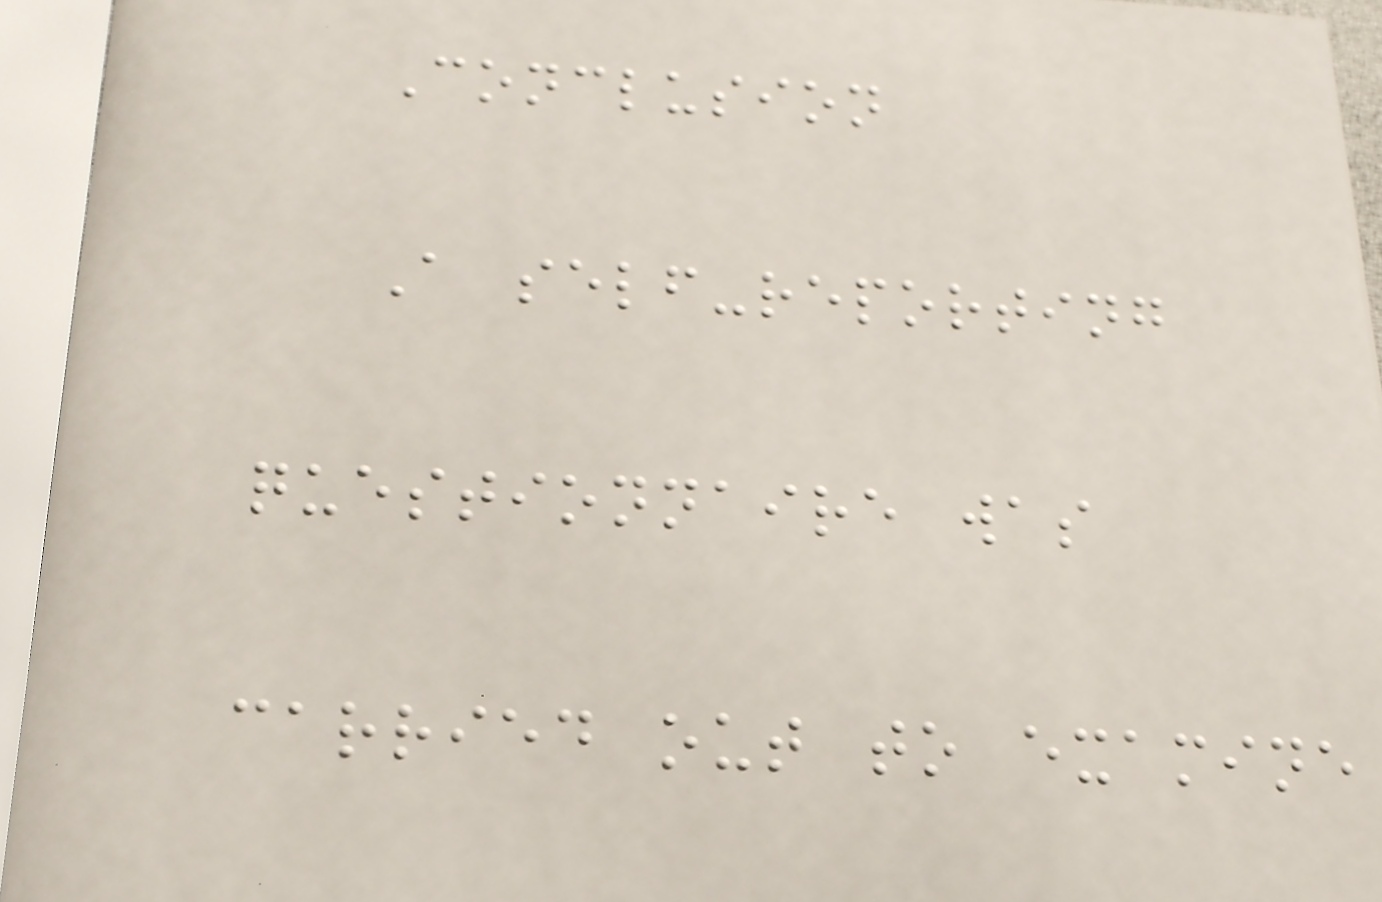Conclusion
A self-reporting
questionnaire was
carried out to examine
